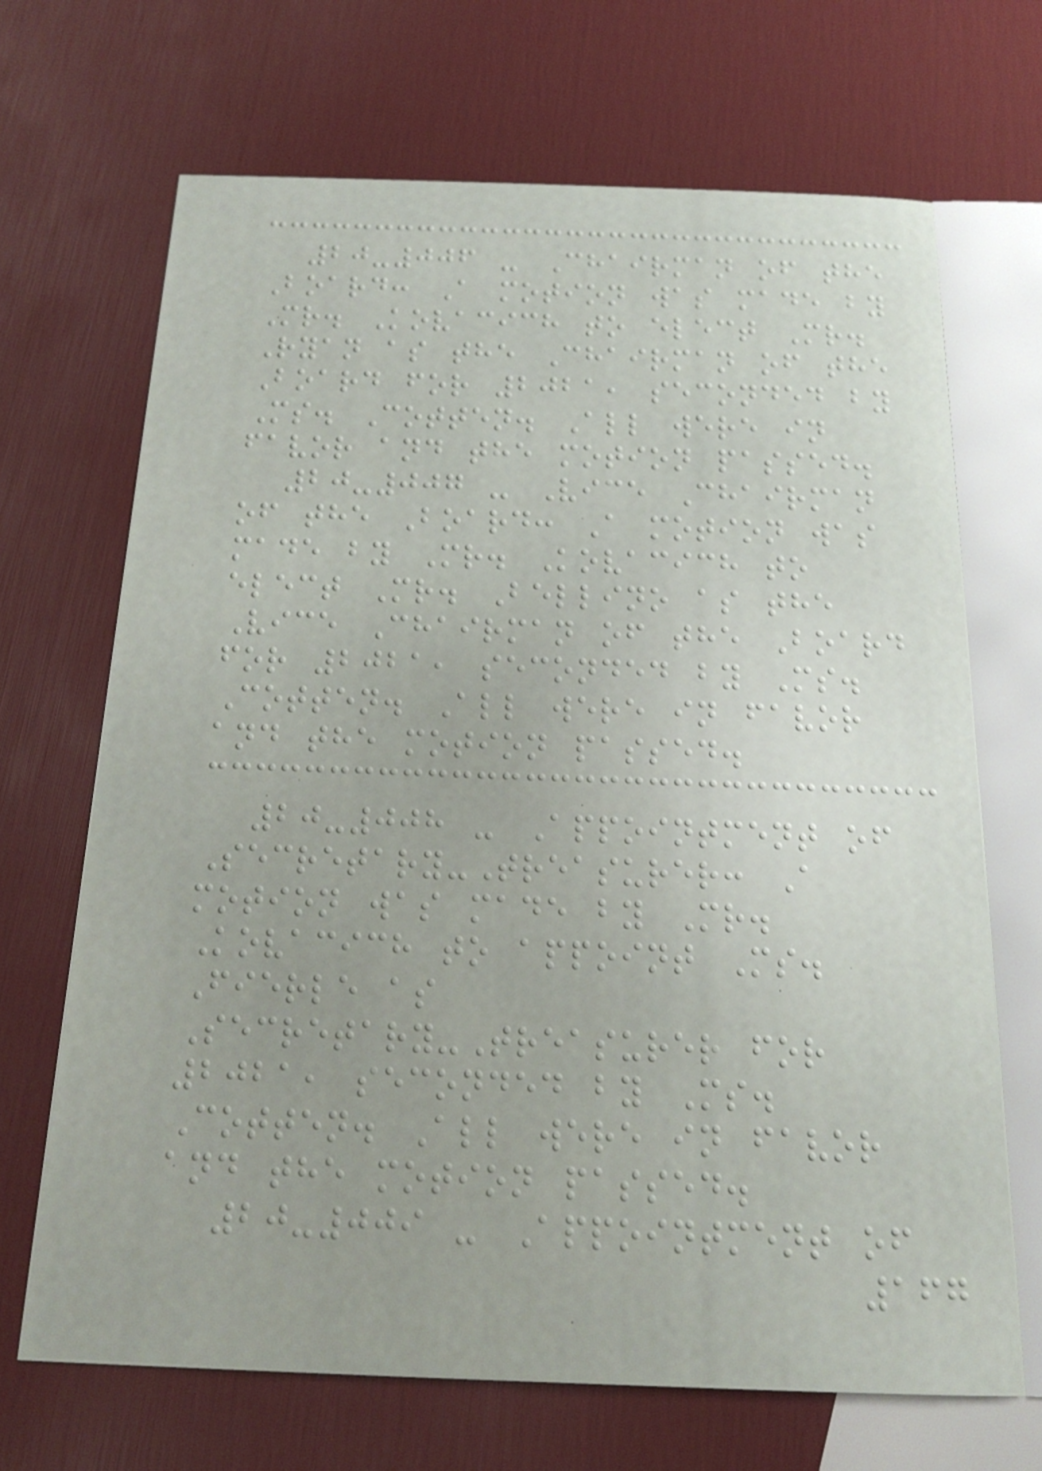20-006 - Chairman of the
Board: A motion was made by
Mr. Kovacich to elect Mr.
Ryan as the Chairman of the
Board for 2021, seconded by
Ms. Cotten. All were in
favor and the motion passed.
20-007 - Vice Chairman
of the Board: A motion was
made by Mr. Kovacich to
elect Mr. Bellino as the
Vice Chairman of the Board
for 2021, seconded by Ms.
Cotten. All were in favor
and the motion passed.
20-008 - Appointment of
Secretary-Treasurer: A
motion was made by Mr.
Kovacich to appoint Ms.
Fierle as
Secretary-Treasurer for
2021, seconded by Ms.
Cotten. All were in favor
and the motion passed.
20-009 - Appointment of
167
